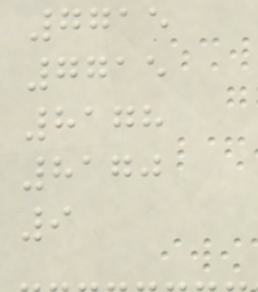7715
7715
8178
8170
9
